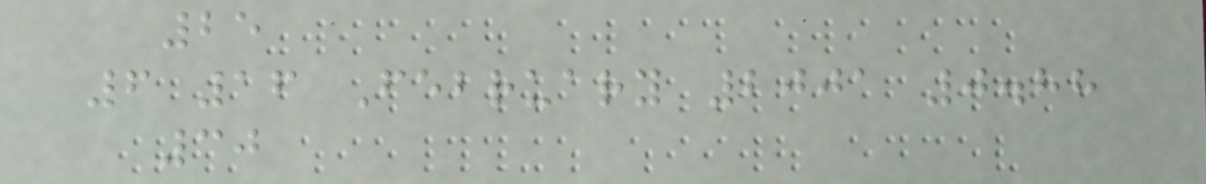25
6 16 February 2001 0.88
30
